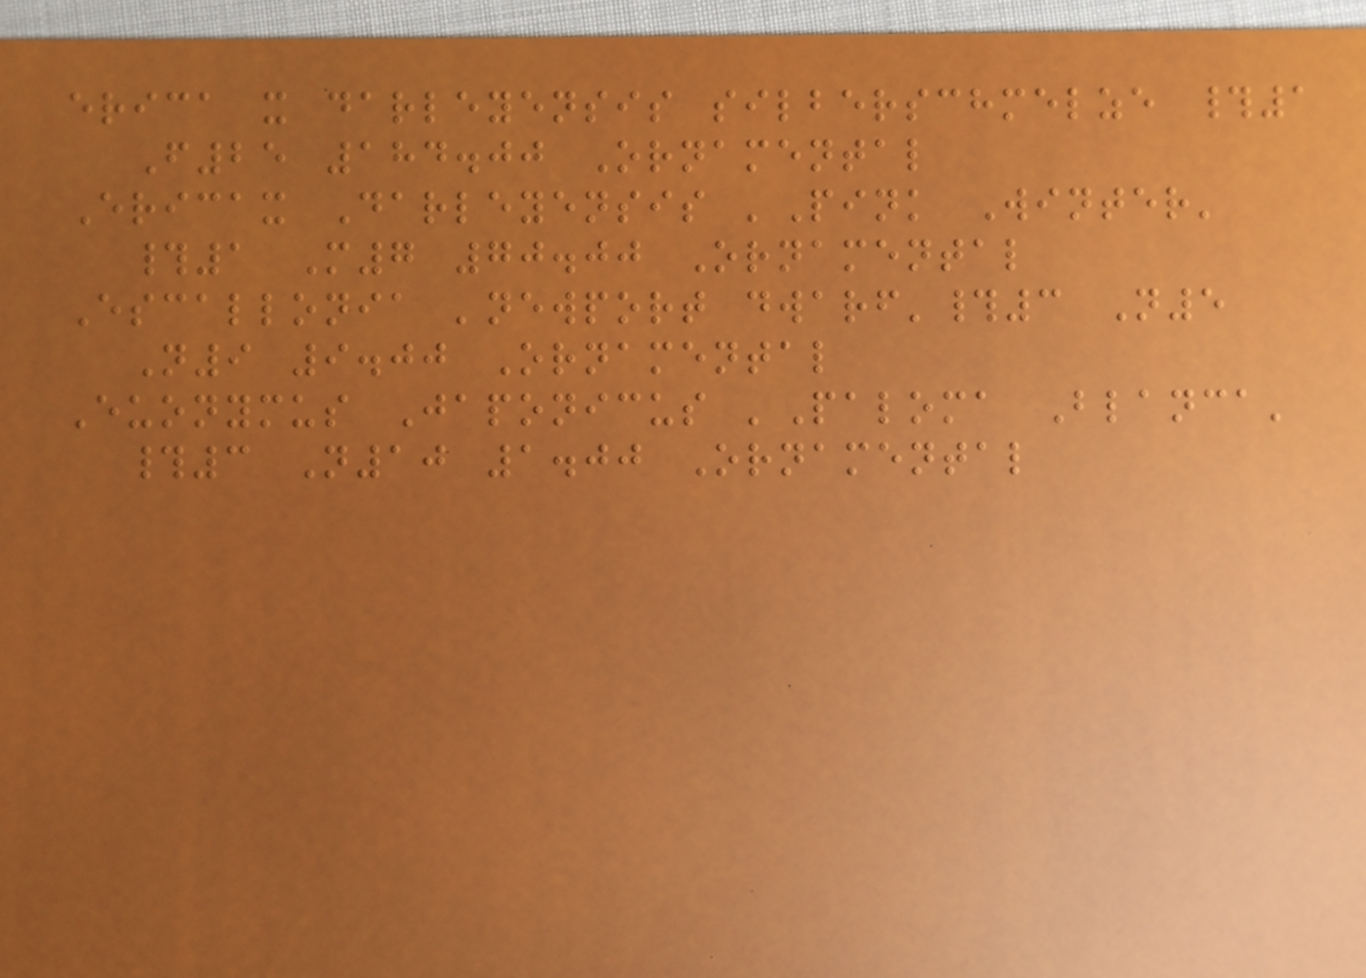erica x darleyensis silberschmelze #1
F25 184.00 Ornamental
Ericax Darleyensis 'Pink Winter'
#1 M7 70.00 Ornamental
Escallonia 'newport dwarf'#3 N5
N9 9.00 Ornamental
Euonymus Japonicus 'Paloma Blanca'
#3 N10 1.00 Ornamental
